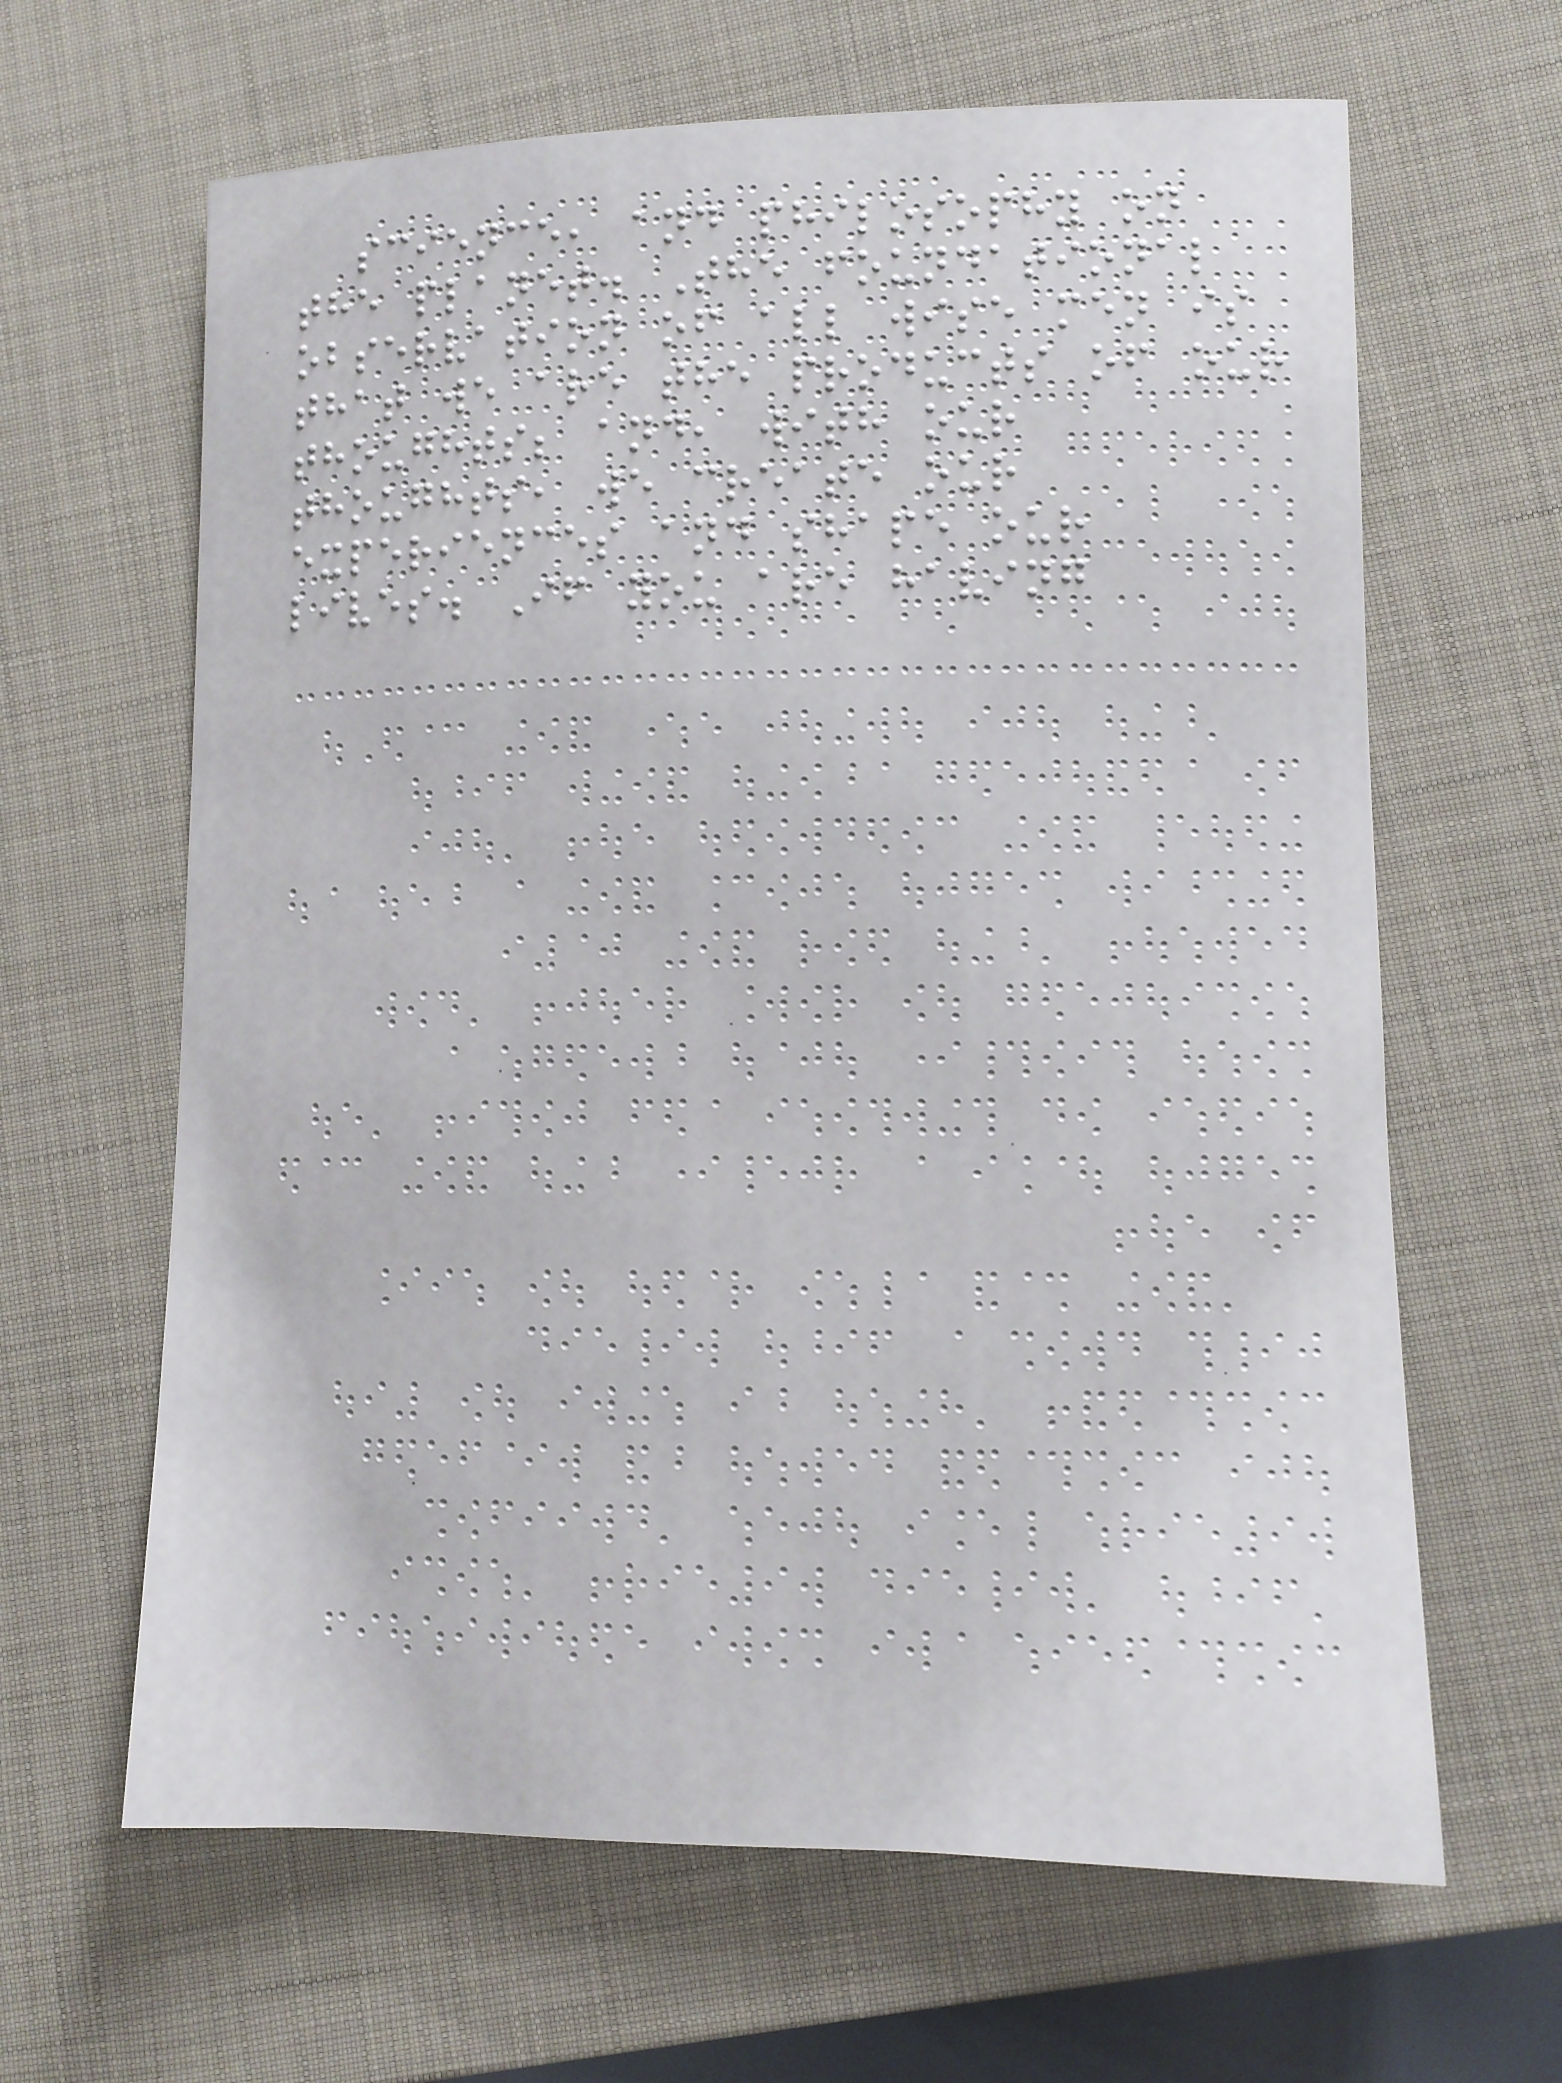science, and philosophy on
the planet. The foundational
observation of all wise men is
that we are the products of our
thoughts; and, with our
thoughts, we create our
experiences and shape our
lives. If you are having
